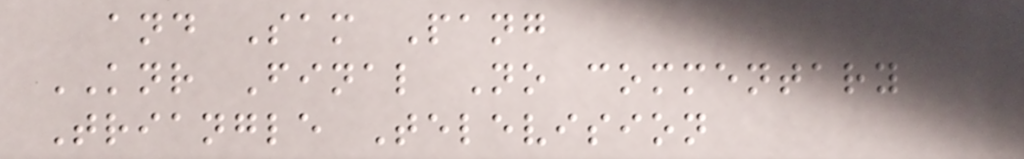and Sam Pang
KNR Final No commentary
Triangle Television
